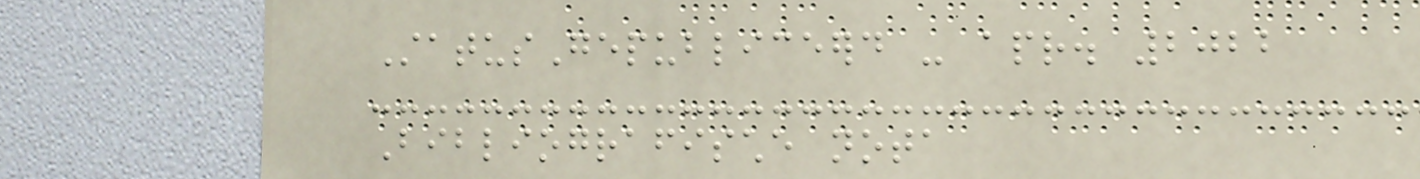StatusGepubliceerd - apr. 2022
Bibliografische nota
